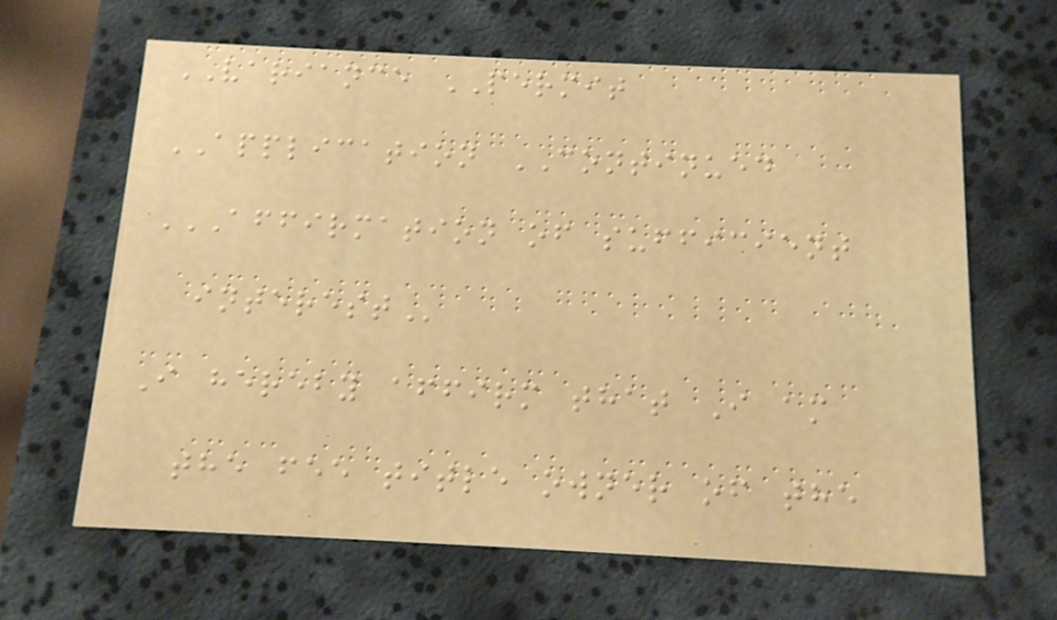VARIANCE PERMIT
APPLICATION CONTINUED
AFFIRMATION OF SUFFICIENT
INTEREST
I hereby affirm that I am
the fee title owner of the
